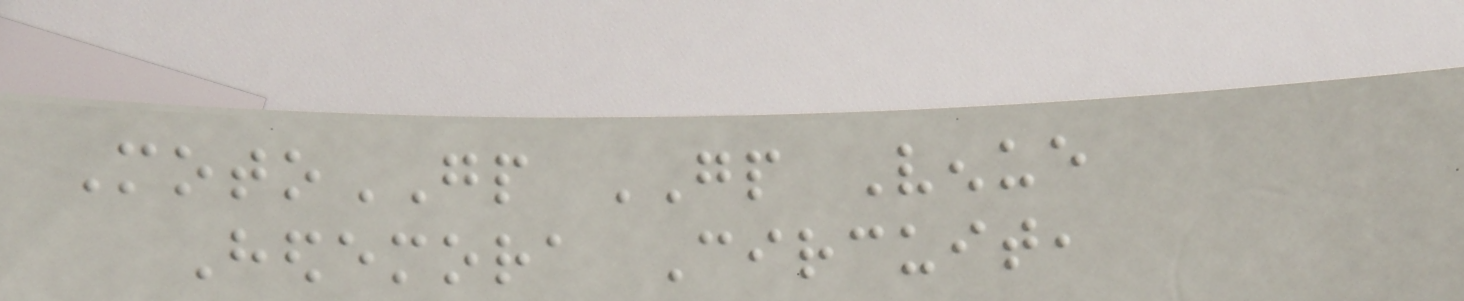MotoGP GP Venue
Hedemora Circuit,
